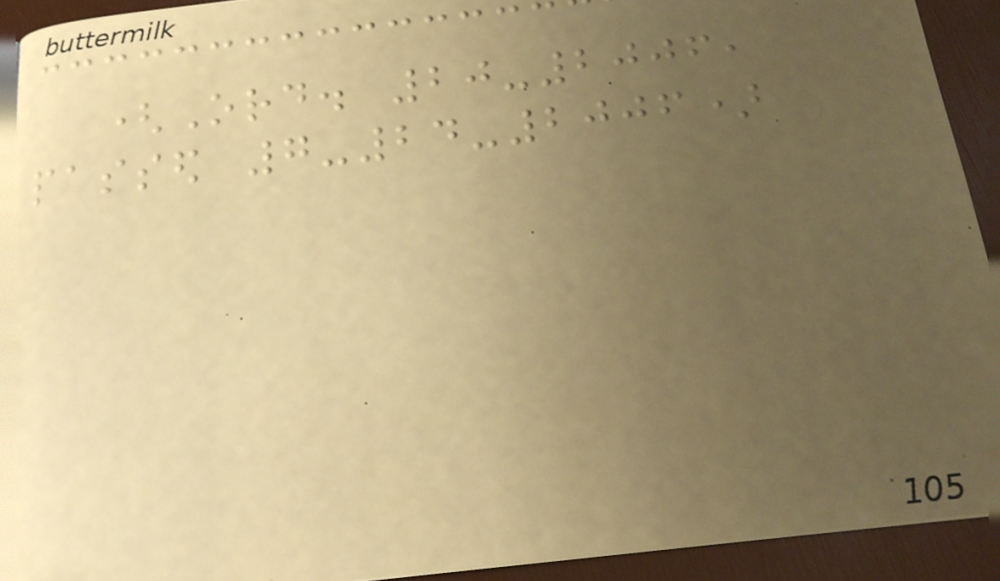(Ord. 20-2006,
passed 7-24-2006)
